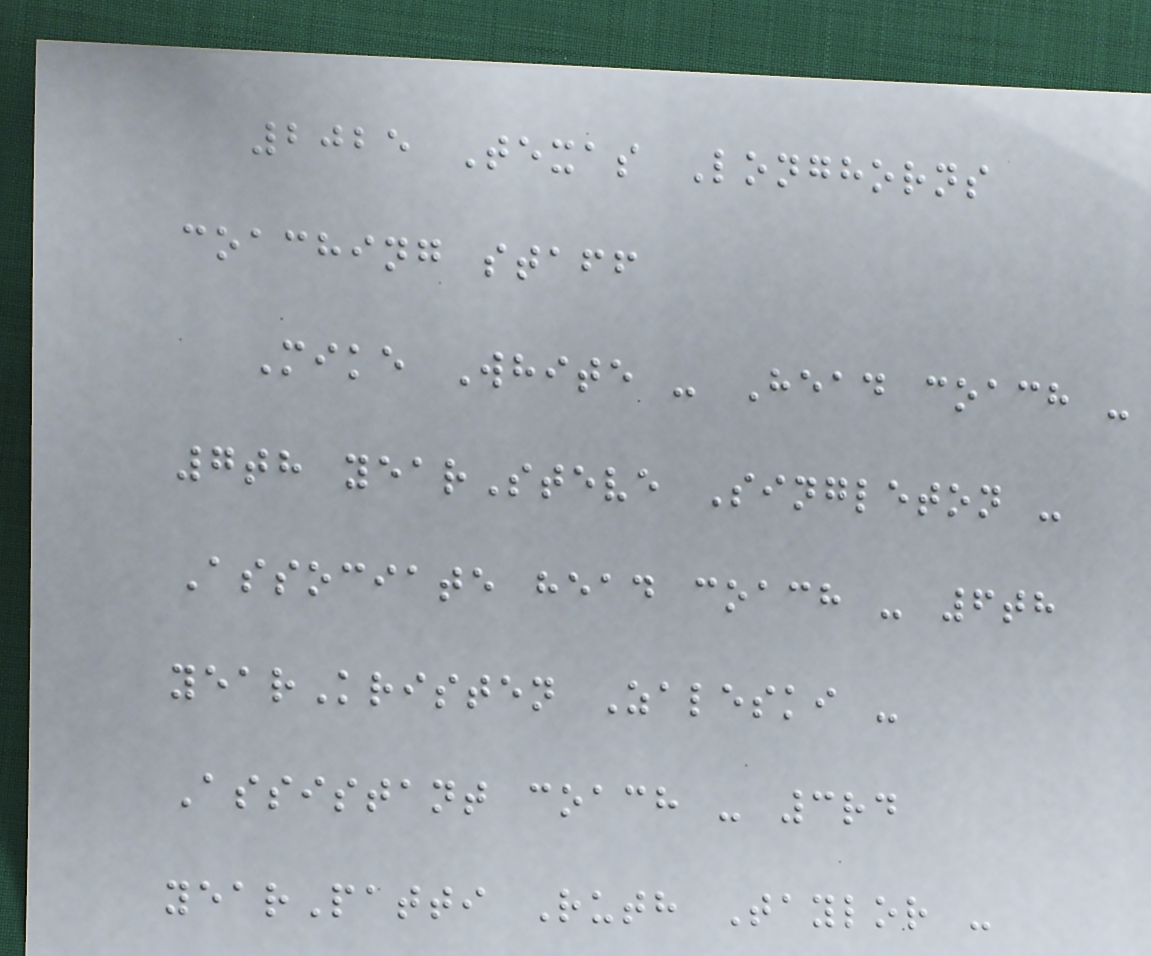2025 Texas Longhorns
coaching staff
Mike White - Head coach -
7th yearSteve Singleton -
Associate head coach - 6th
yearKristen Zaleski -
Assistant coach - 3rd
yearPatti Ruth Taylor -
